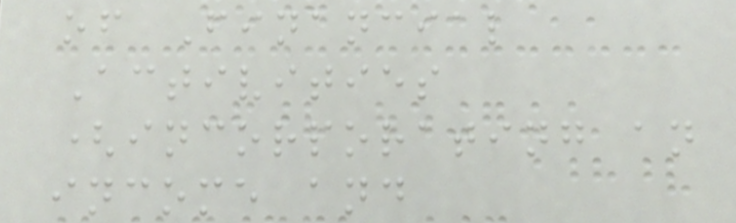of Financial
Activities
(incorporating an
income and
